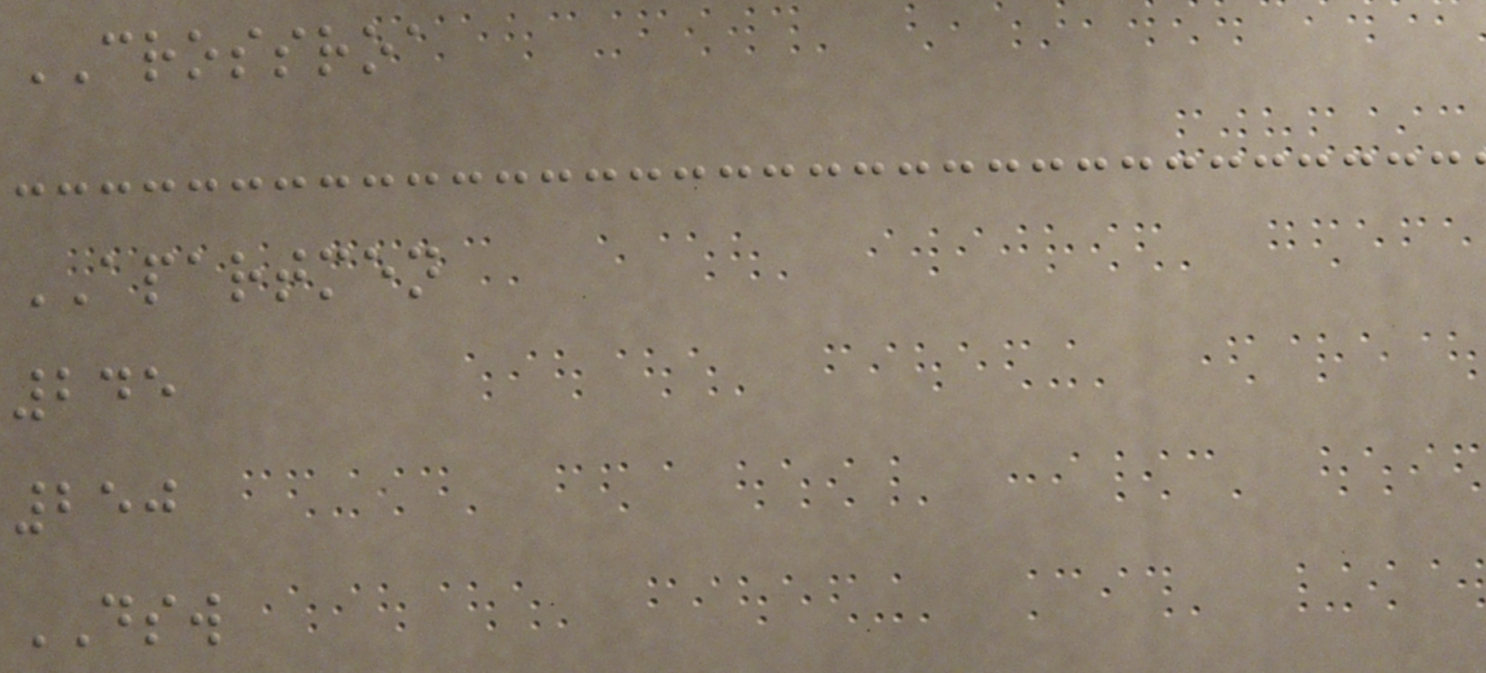CROSSROA
APARTMEN
245
250
DSW
